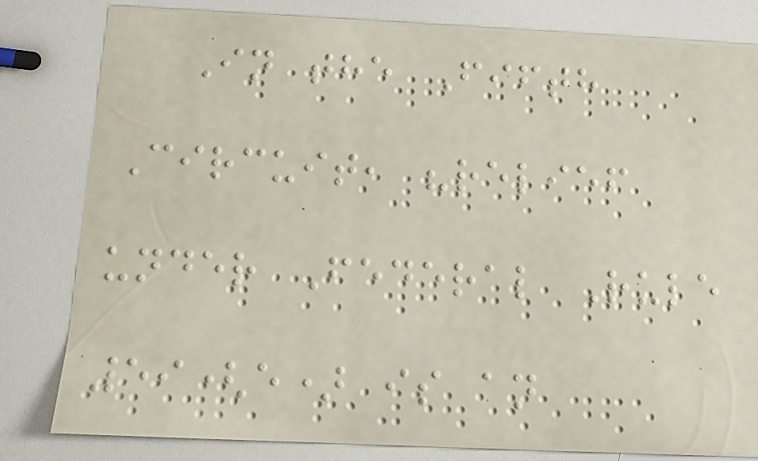In the Fifth
Circuit, "relief
under Federal Rule
59(e) is an
